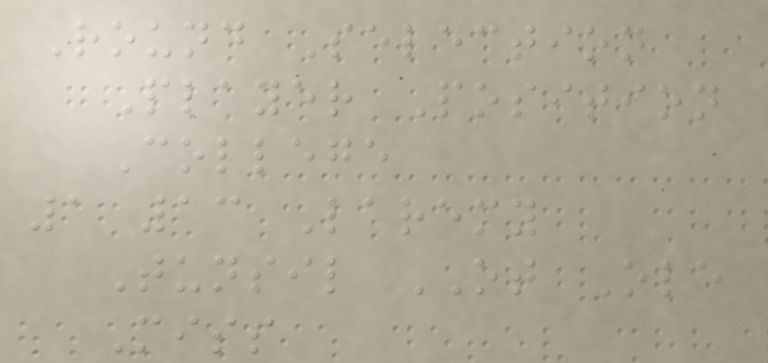Round Selection
Player Position
College
1 13 Laremy
Tunsil OT Ole
Miss
